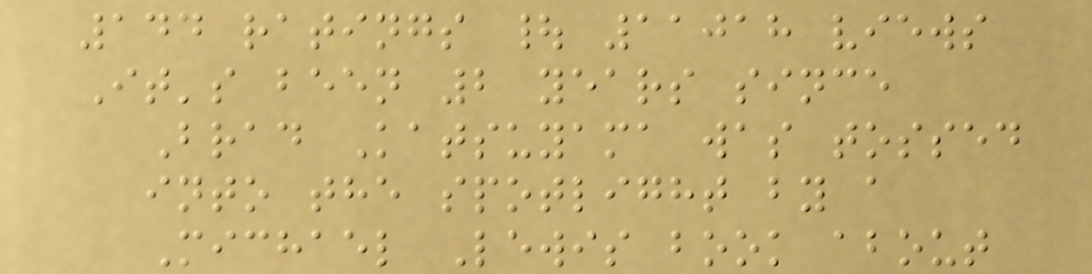144 ratings | 11018 views
It's been 2 years since
Brad Katsuyama was tossed
into the spotlight by a
Michael Lewis book about
